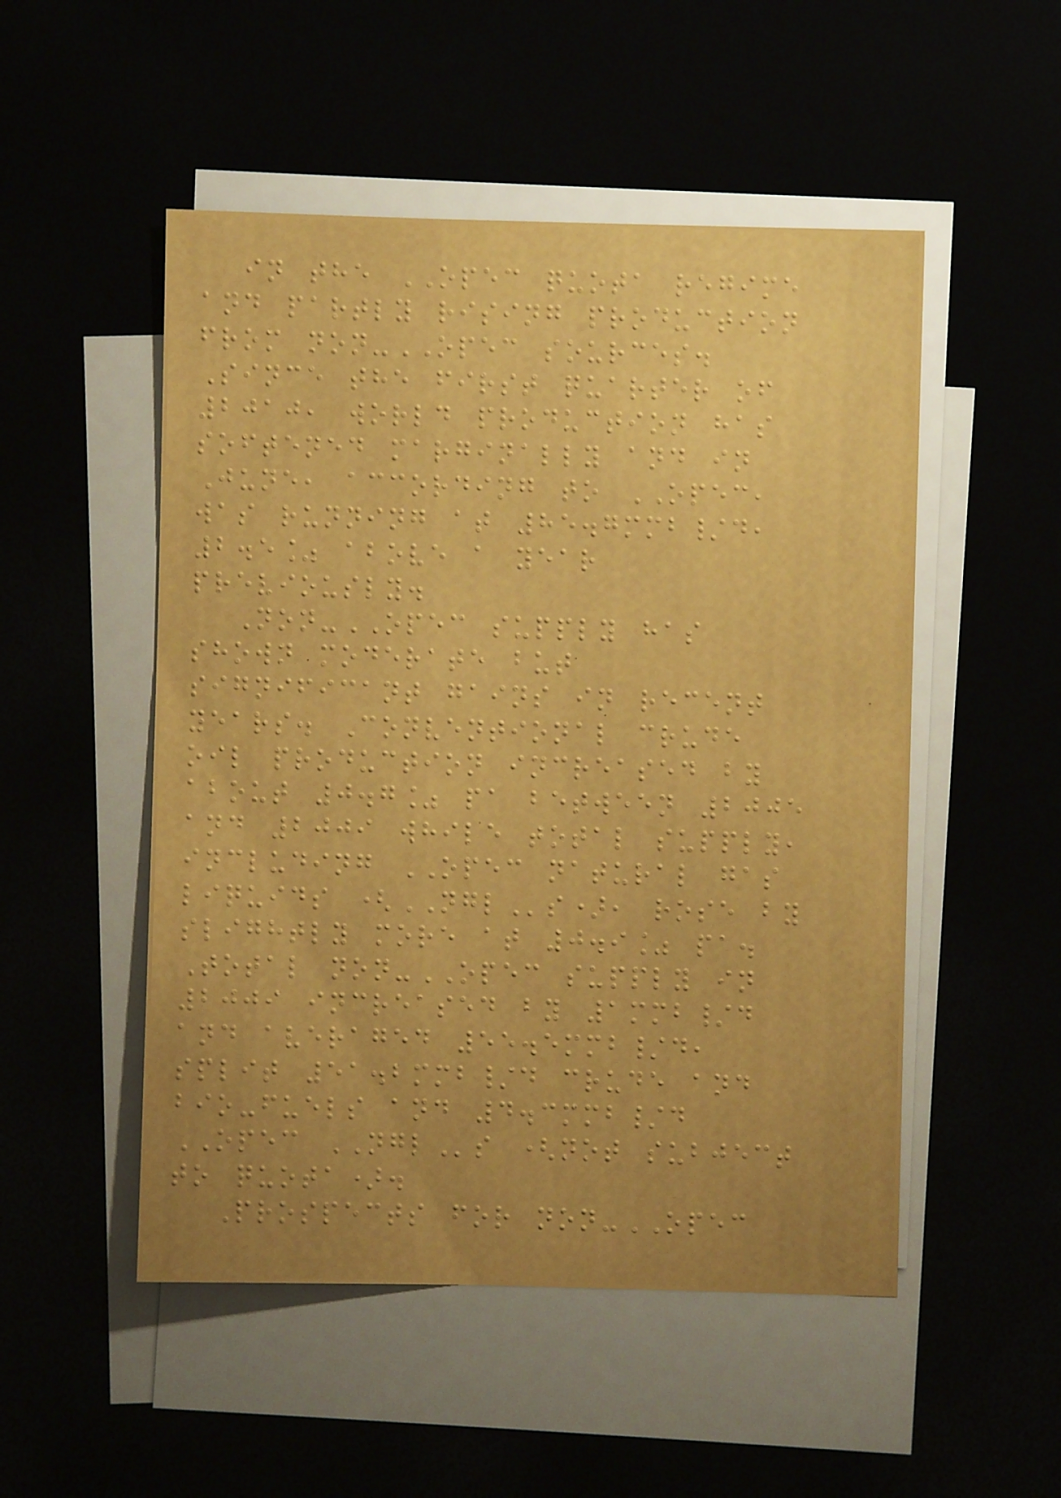in the OPEC quota regime
and partly rising production
from non-OPEC sources.
Since the first quarter of
2010, world production has
softened marginally and in
June, according to OPEC,
was running at 85.7mmb/d,
2.5% above a year
previously.
Non-OPEC supply has
shown moderate but
significant gains in recent
years. Conventional crude
oil production increased by
about 0.7% pa between 2005
and 2009 while total supply,
including OPEC natural gas
liquids (NGLs), rose by
slightly more at 0.9% pa.
Total non-OPEC supply in
2009 increased by 1mmb/d
and averaged 55.5mmb/d,
split 51.2mmb/d crude and
bio-fuels and 4.3mmb/d
OPEC NGLs (not subject
to quota).
Prospects for non-OPEC
